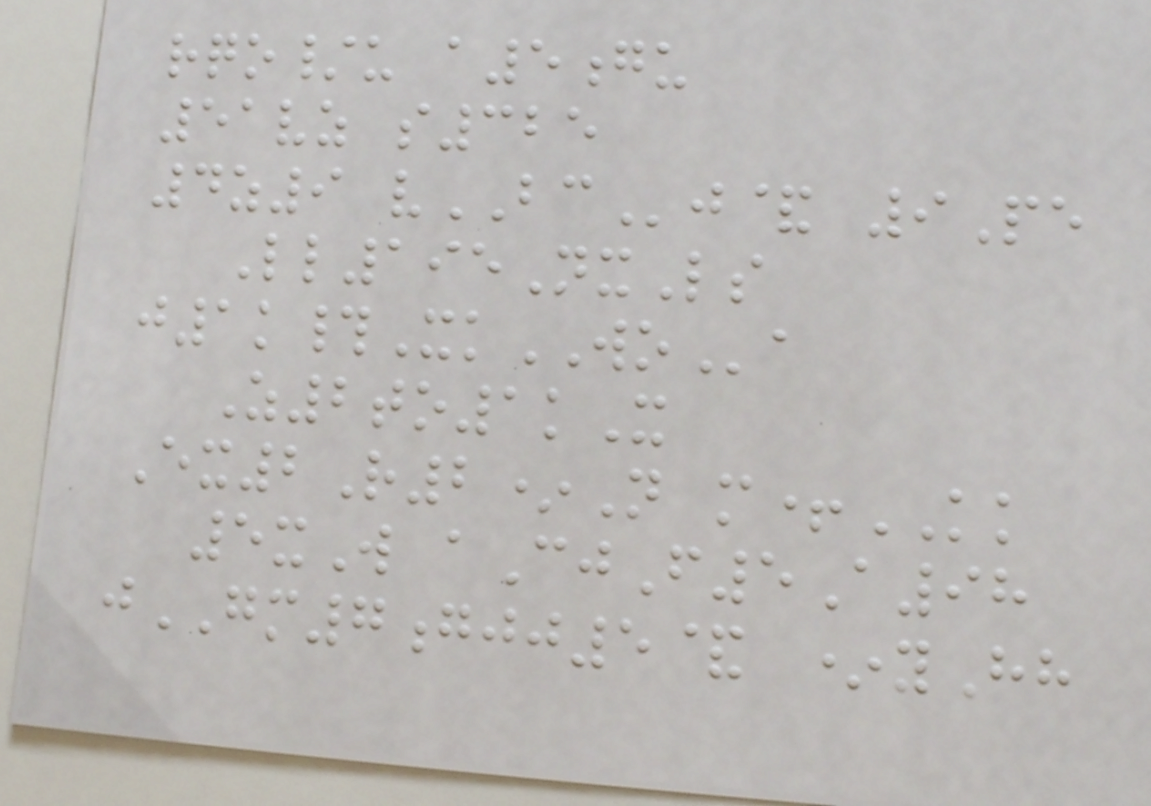rqo/u a5gu
51vz s325
4z9 vBCj& 9Pe
Ll195NxLs
j1k#XkWOa
Z2to1kX
Ex2R2*N m+KK
5xW aCjF5A98
jGM7gjj5& *yHh
